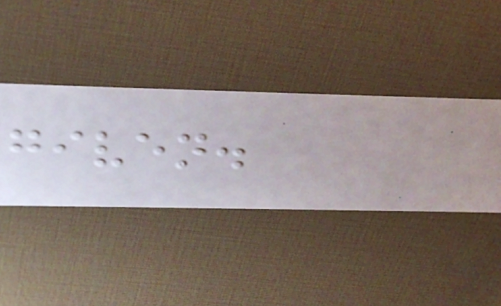given.
